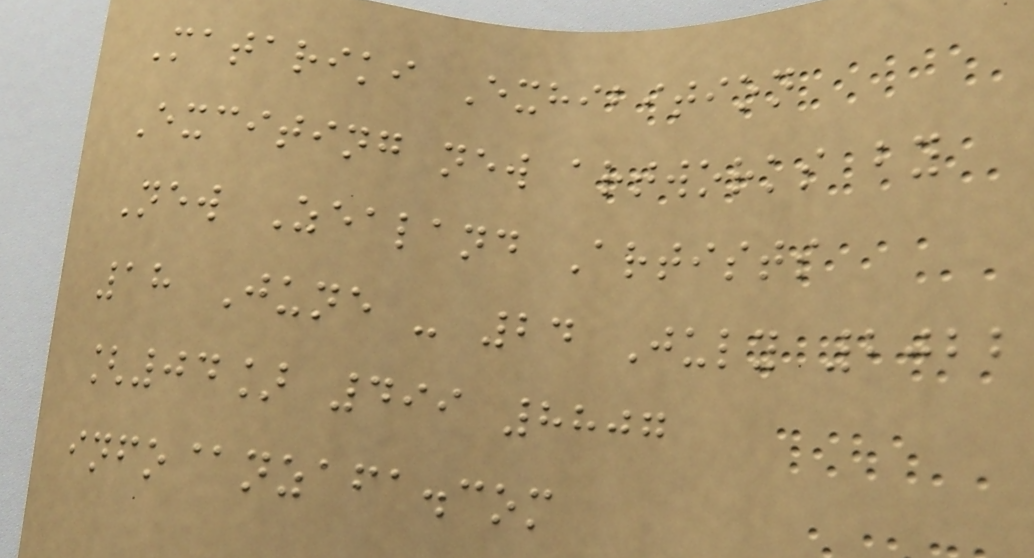Matariki Exhibition
Exciting new artworks by
New Zealand Artists
18 June - 24 July 2022
[04] 499 8807
info@nzafa.com
